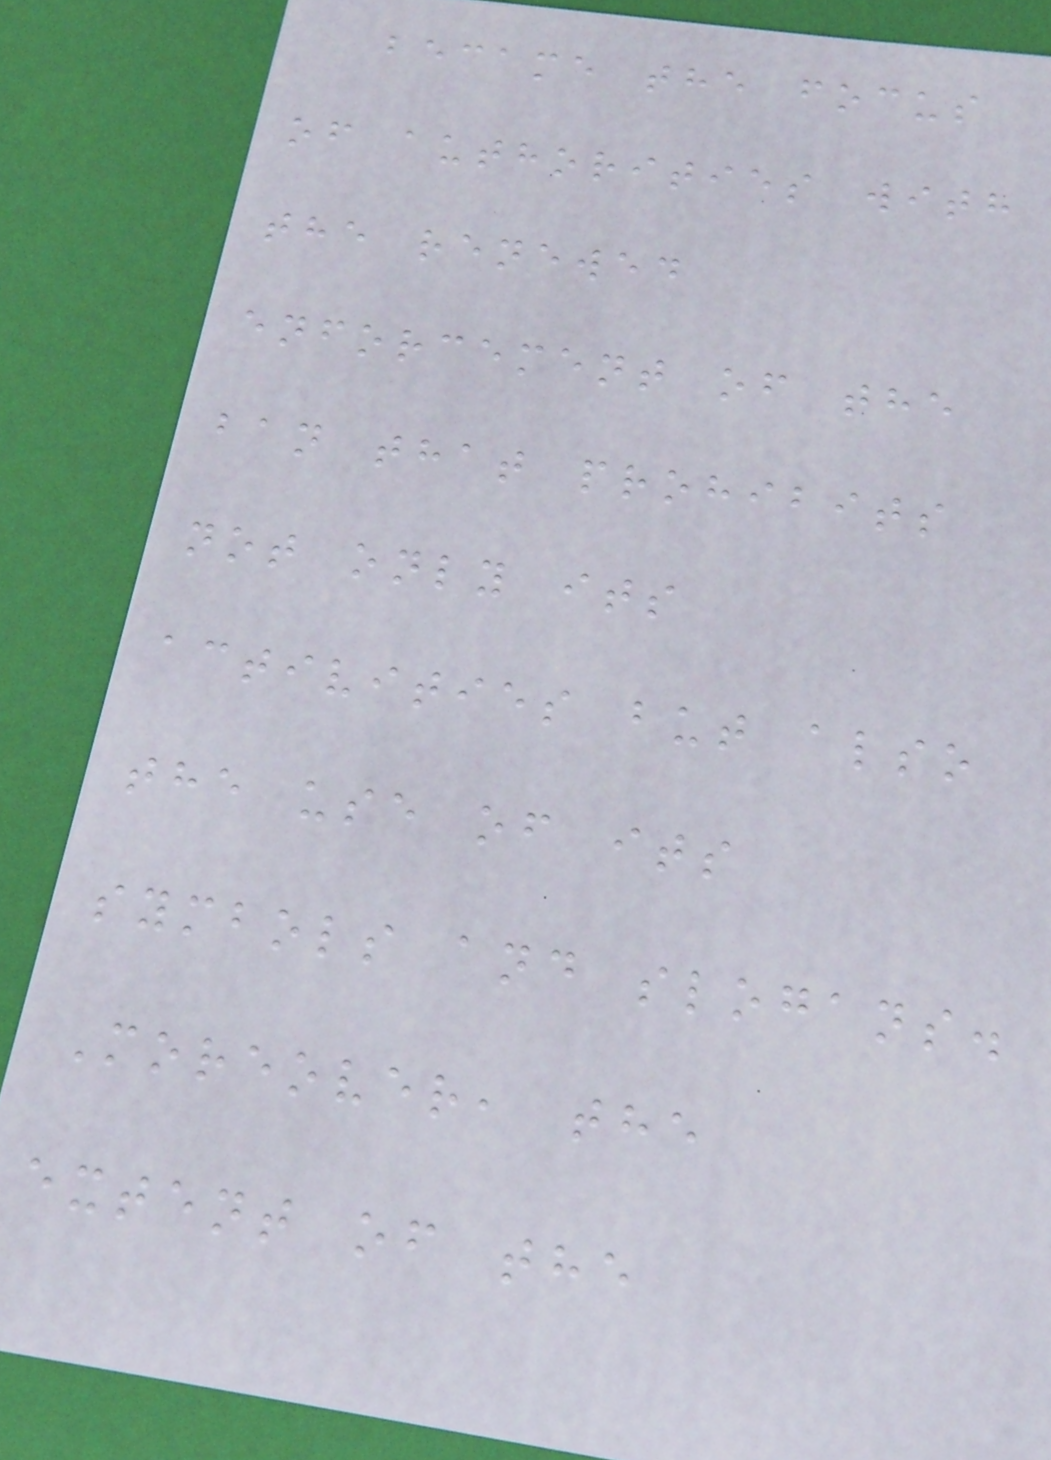became the focus
of authorities with
the renewed
enforcement of the
ban that prohibits
not only its
activities but also
the use of its
symbols and slogans.
Moreover, the
extent of the
